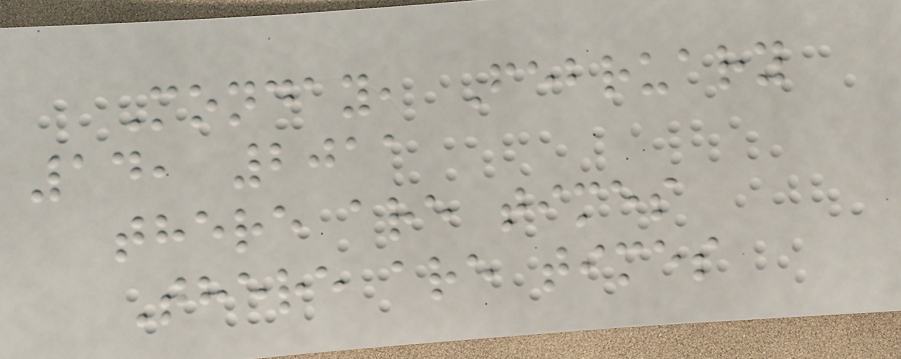Monday, February
14, 2011
there are times
There are times
